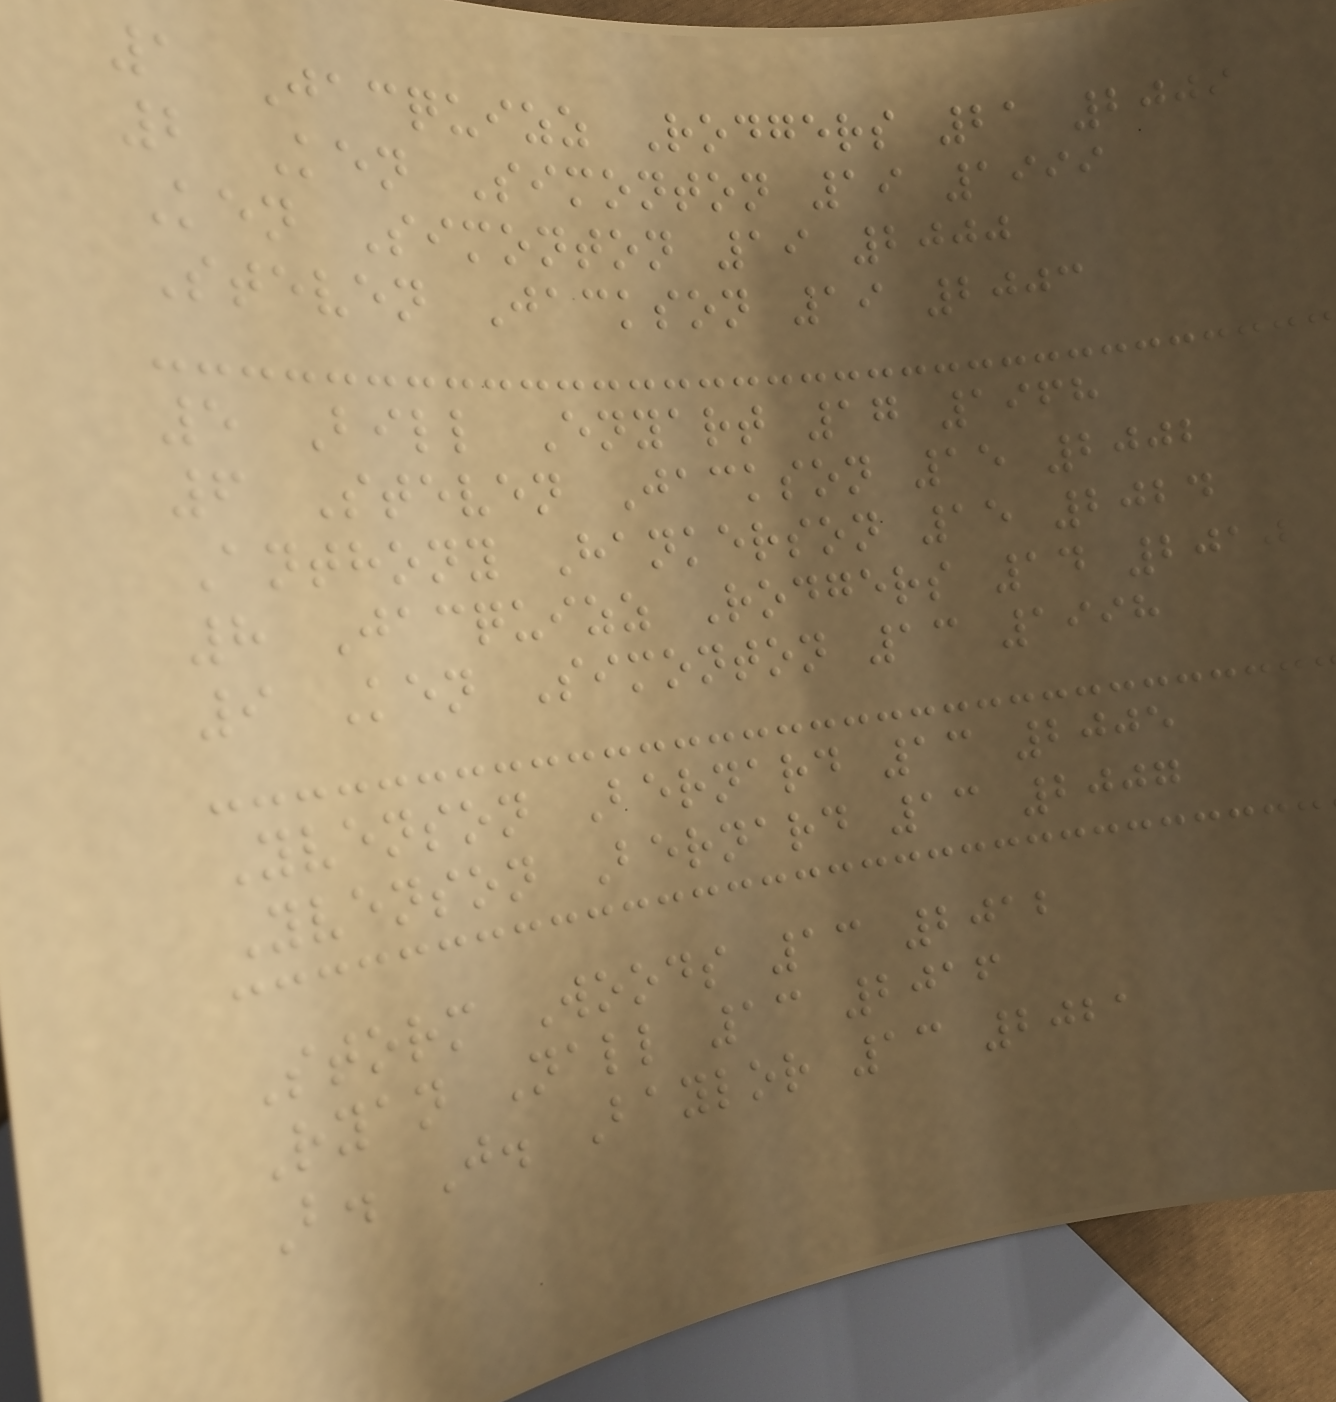1 Jacquizz Rodgers 21 2009
2 Ken Simonton 19 1999
Ken Simonton 19 2000
Steven Jackson 19 2003
5 Bill Enyart 17 1968
6 Steven Jackson 15 2002
Anthony Hankerson 15 2024
8 Jacquizz Rodgers 14 2010
9 Ken Simonton 13 1998
Yvenson Bernard 13 2005
Yvenson Bernard 13 2007
Storm Woods 13 2012
Ryan Nall 13 2016
B. J. Baylor 13 2021
